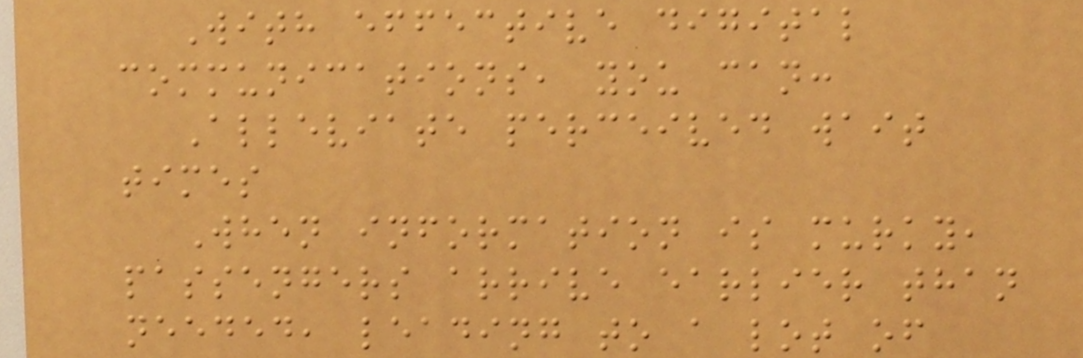With effective digital
communications, you can:
Alleviate perceived wait
times
When information is murky,
passengers arrive earlier than
needed, leading to a lot of
